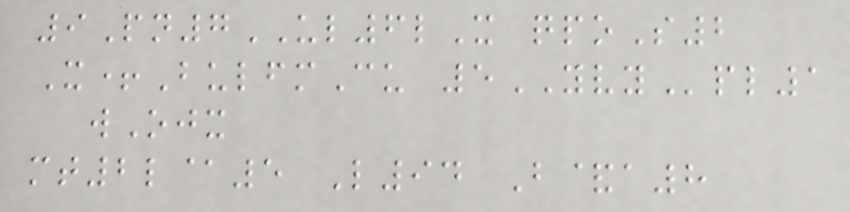9Pn7UL6lX qpoS2
X+BulfmCu 5YVYpl1
wOjx
mt2l@5 L94 B&a8
